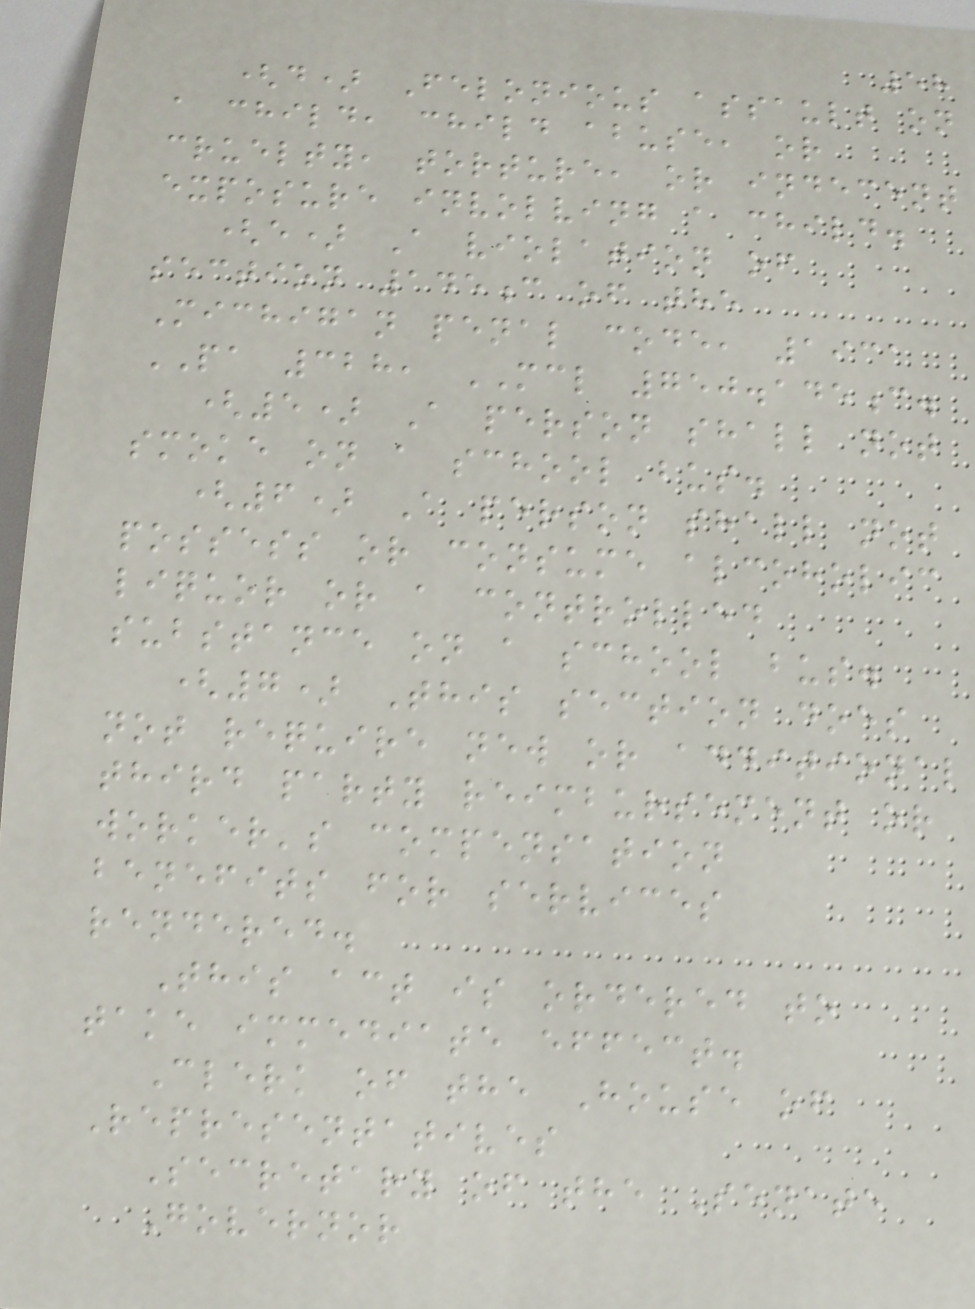58
(d) Felonious assault on
a child, child abuse, or
cruelty, torture, or indecent
exposure involving a child.
(e) A violation of
section 145c of the
Michigan penal code, 1931
PA 328, MCL 750.145c.
(5) A person shall not
smoke on a school bus.
(6) A person shall not
possess or consume alcoholic
liquor or a controlled
substance on a school bus.
(7) This section does
not require new or additional
third party reimbursement or
worker's compensation
benefits for services
rendered.
This act is ordered to
take immediate effect.
Clerk of the House of
Representatives
Secretary of the Senate
Governor
